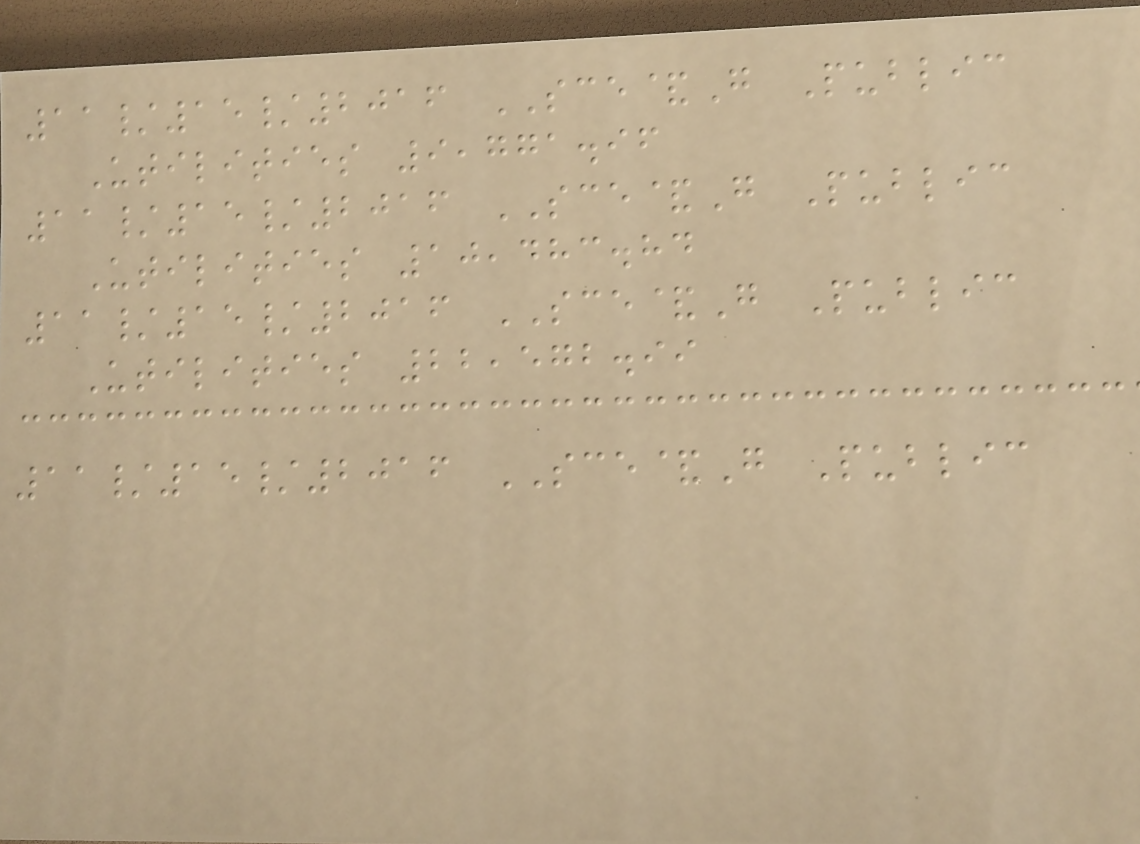11/15/2016 SCE&G Public
Utilities 9,771.96
11/15/2016 SCE&G Public
Utilities 10,483.84
11/15/2016 SCE&G Public
Utilities 22,572.99
11/15/2016 SCE&G Public
